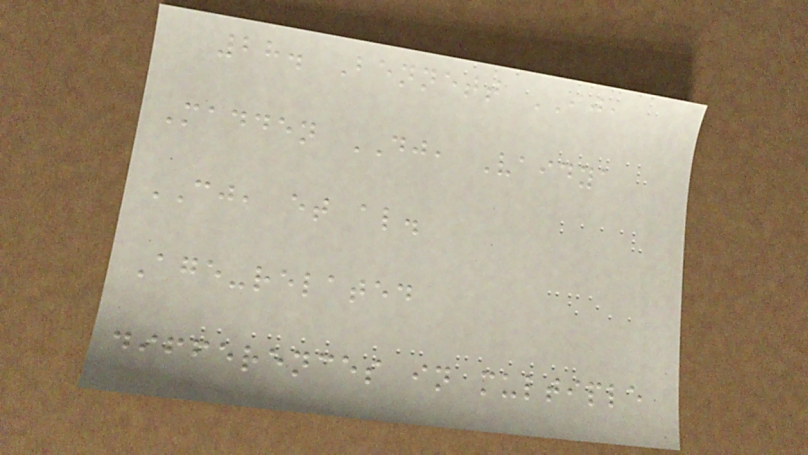28. Bennett IJ,
Madden DJ, Vaidya
CJ, et al.
Age-related
differences in multiple
